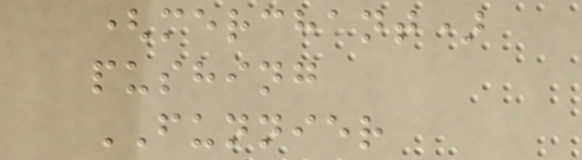(merchant)
pushing
FUNNIER
